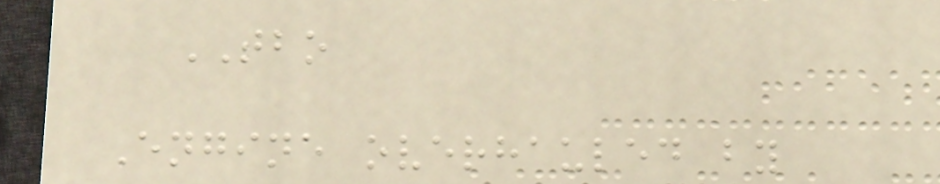TBO
Engine overhauled by
